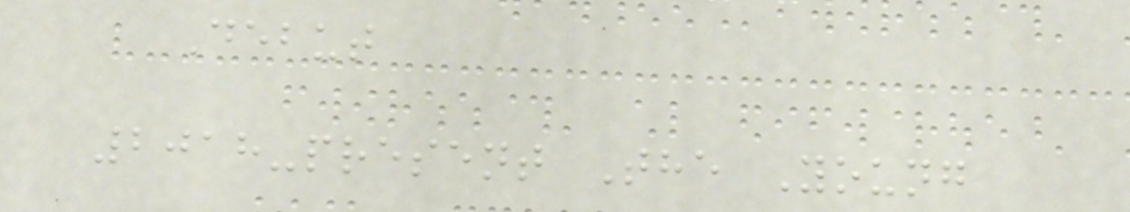Debut
2018-present The Young
